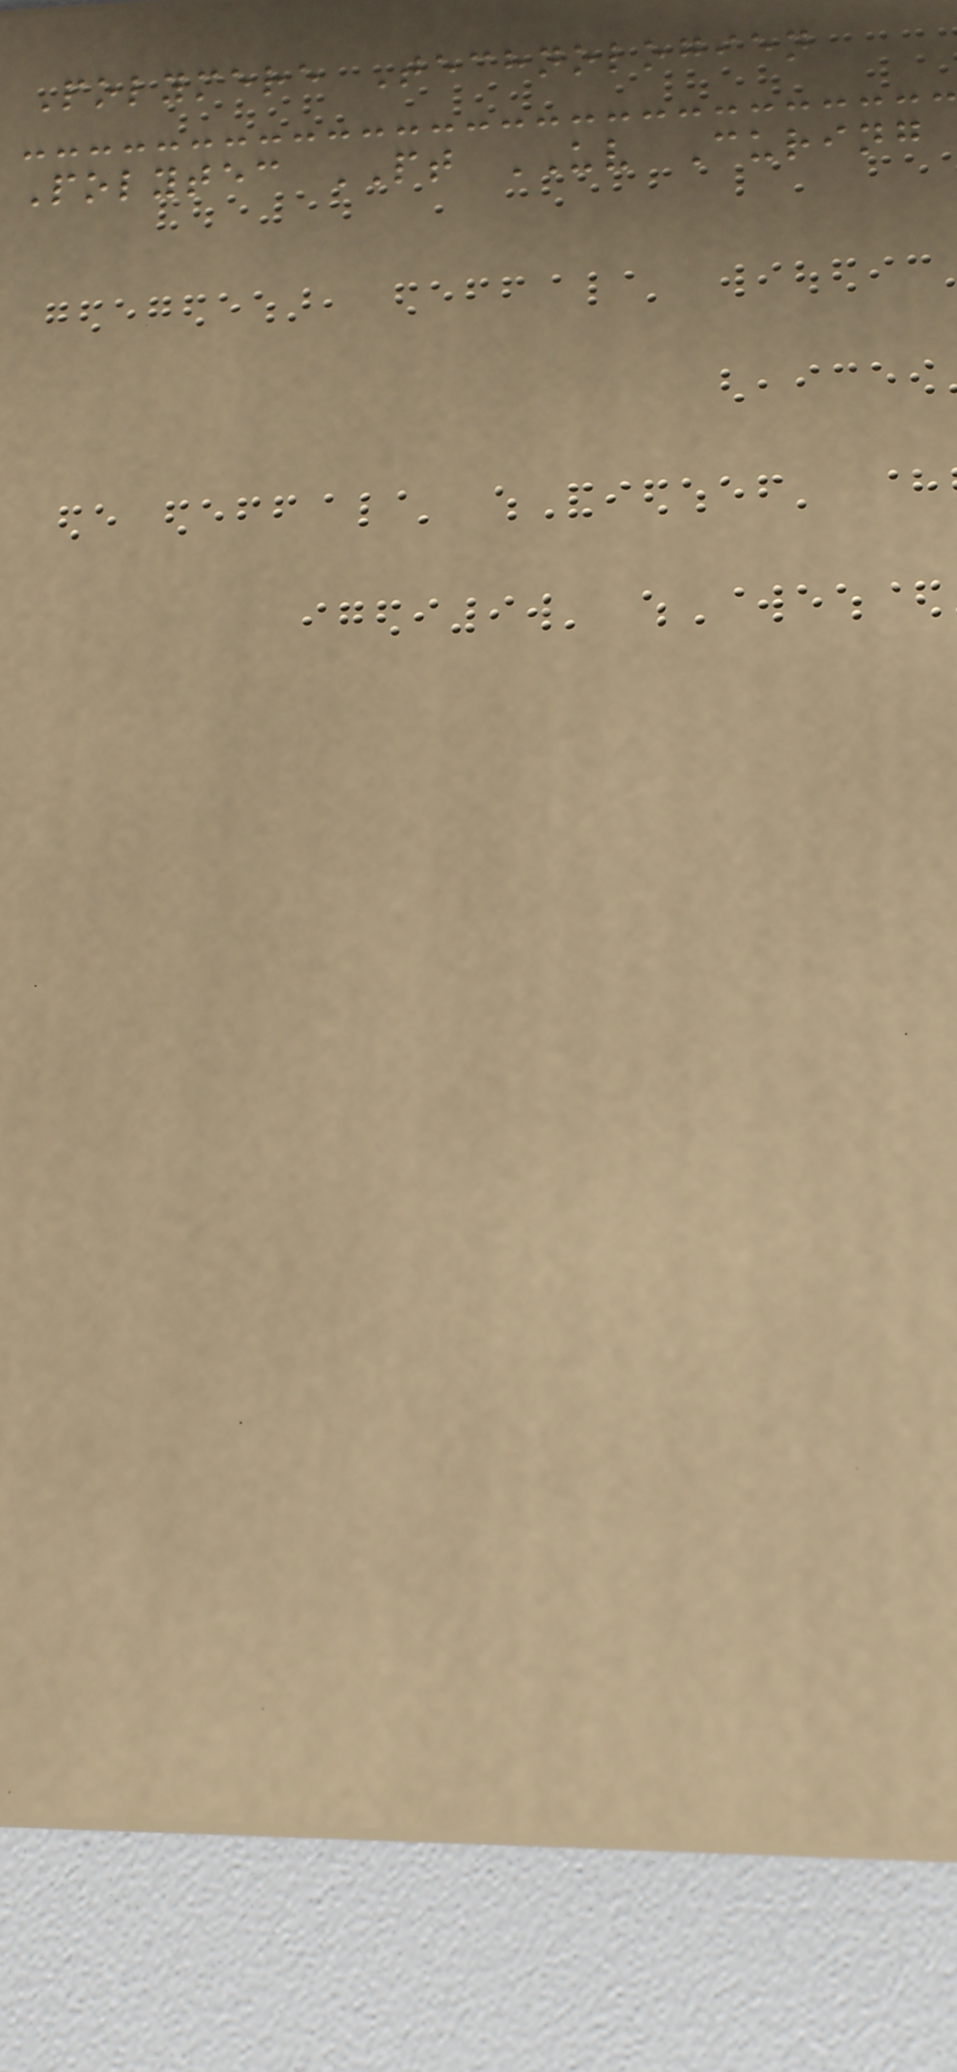Polymere Technologien
Polytec PT UV Curing
